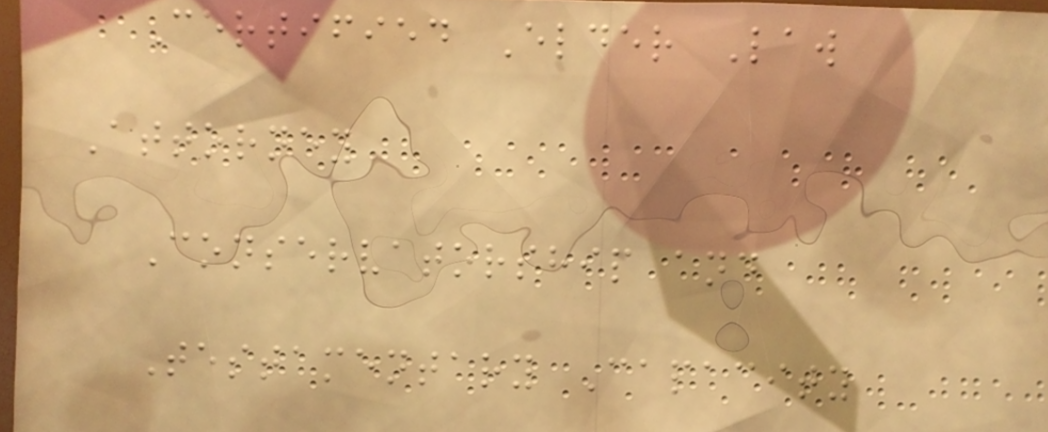Certified Elder Law
Attorney
Conservatorship and
Testamentary Capacity
